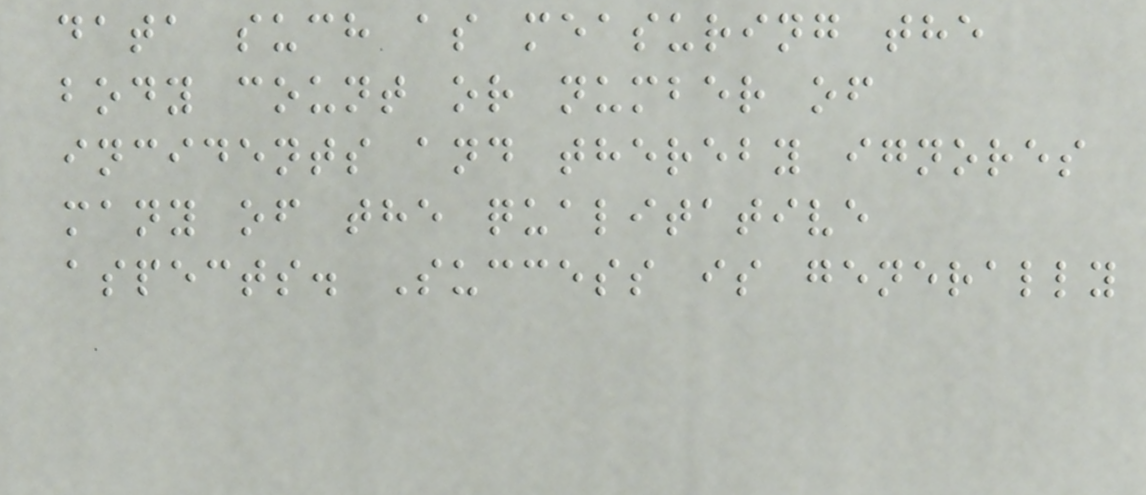data such as measuring the
body count or number of
incidents and thereby ignores
many of the qualitative
aspects. Success is generally
